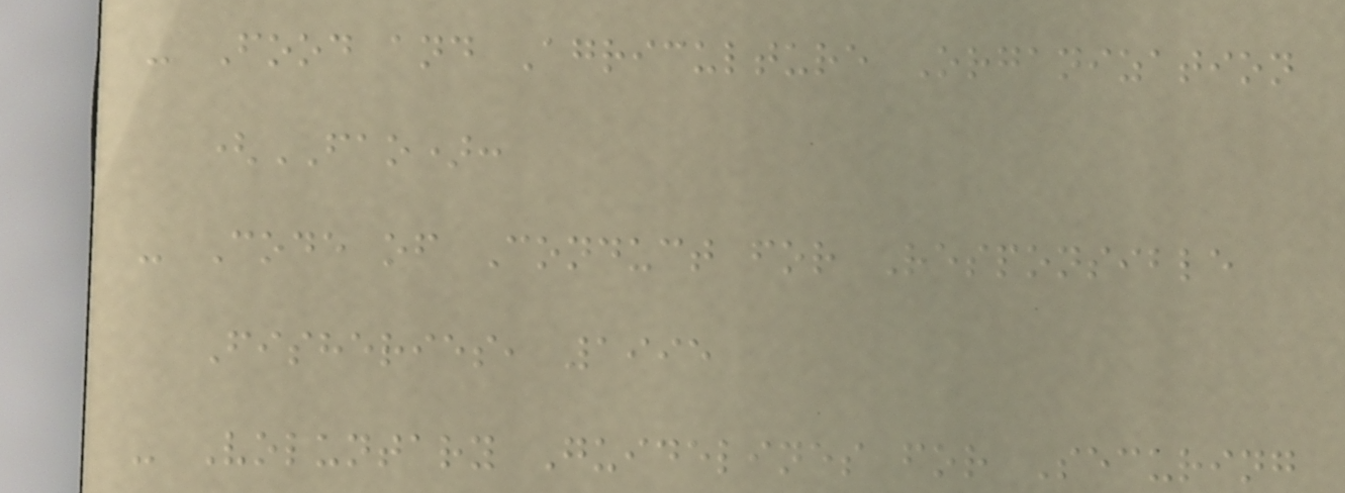- Food and Agriculture Organization
(FAO):
- Code of Conduct for Responsible
Fisheries, 1995
- Voluntary Guidelines for Securing
